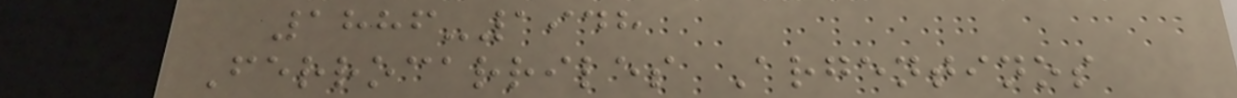1886-1948
Ferrocarriles Argentinos
